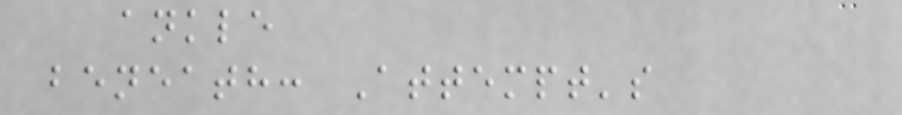ankle
beneath: Attempt's
